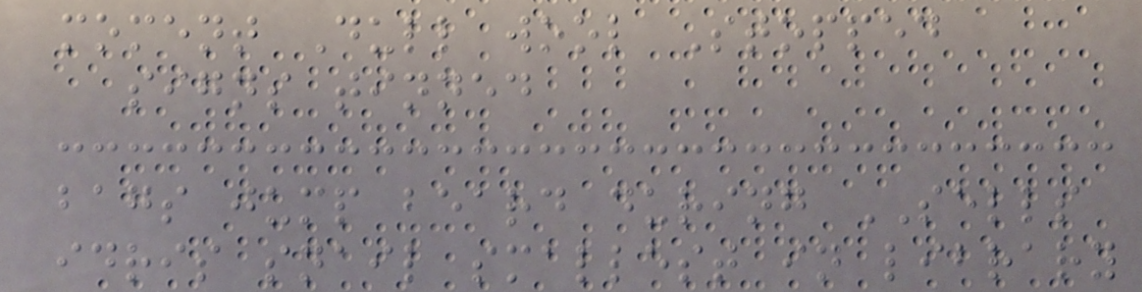moment Dull wool Stopped
signs tinned
bags jump beard during SELLS
idris snail smallest in library
